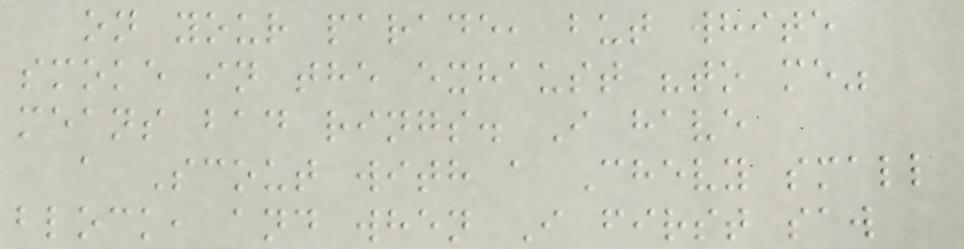on your parade, but white
smoke in the exhaust "to me"
means bad rings. I have
a Scout with a Chevy small
block, and when I first saw
